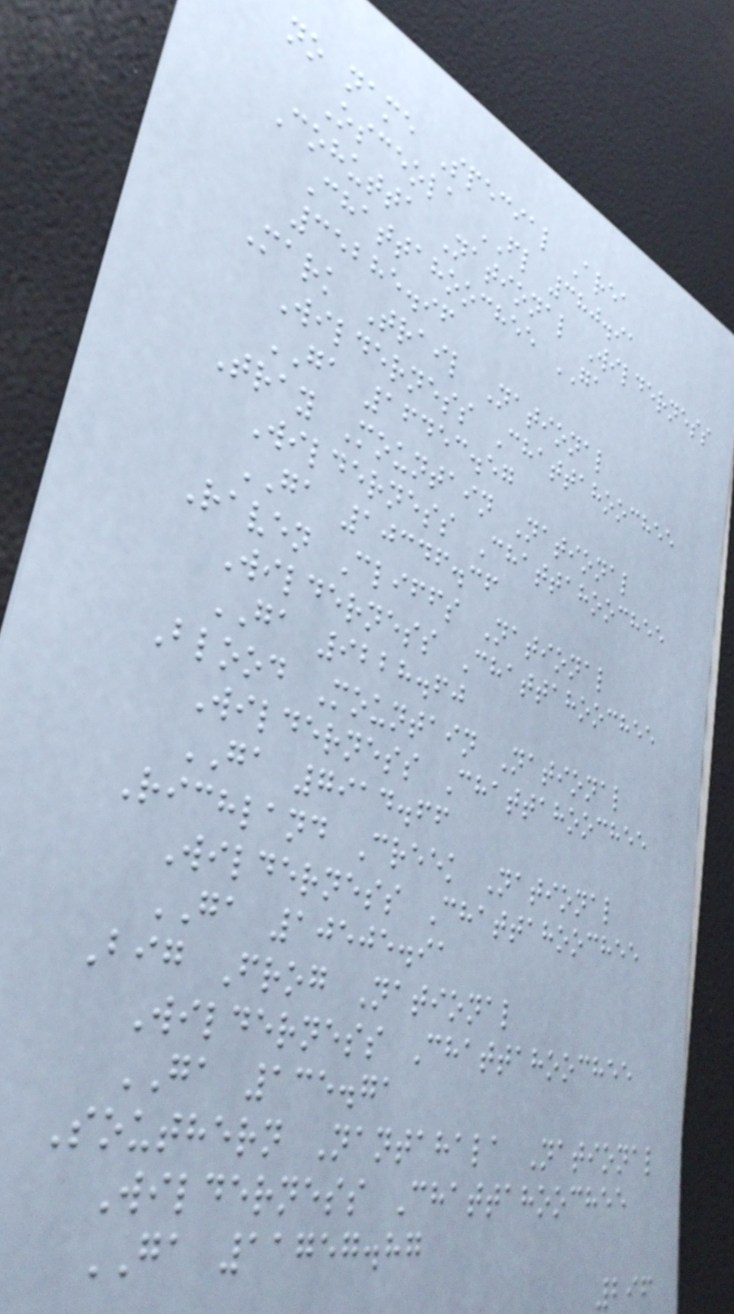no name Special Area
Osceola FL 380.91
Cohutta National Wilderness
Chattahoochee GA
35285.96
Mark Trail National
Wilderness Chattahoochee
GA 16453.57
Tray Mountain National
Wilderness Chattahoochee
GA 10346.36
Raven Cliffs National
Wilderness Chattahoochee
GA 9228.60
Blood Mountain National
Wilderness Chattahoochee
GA 7914.66
Richland Creek National
Wilderness Chattahoochee
GA 10505.91
Big Frog National
Wilderness Chattahoochee
GA 135.71
Southern Nantahala National
Wilderness Chattahoochee
GA 11757.87
296
